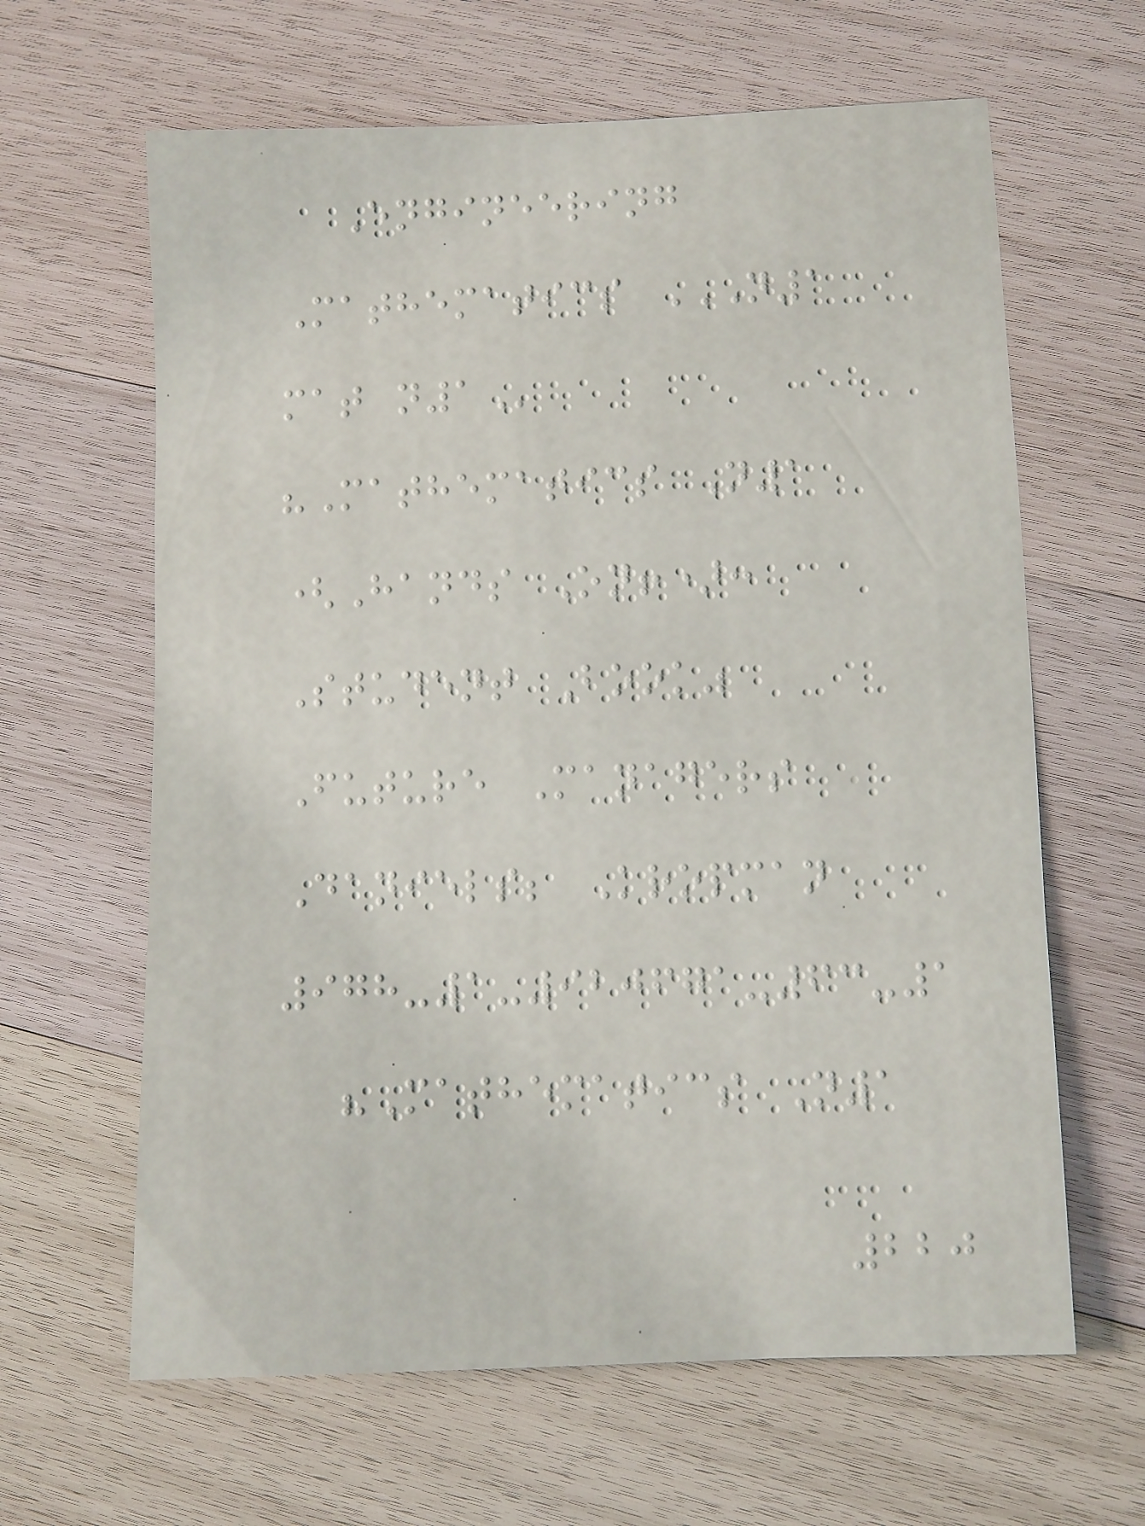Engineering
Mathematics N1
MAT N1
"Mathematics N1
(Hands On!):
Student Book"
Future Managers
Daniels; Kropman
978-1-920671-63-1
"Mathematics N1
220
